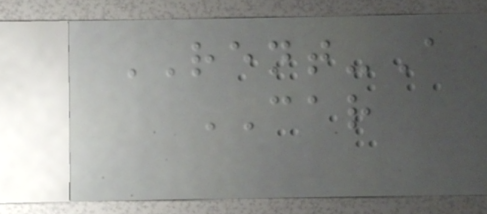RENT-A
CAR
